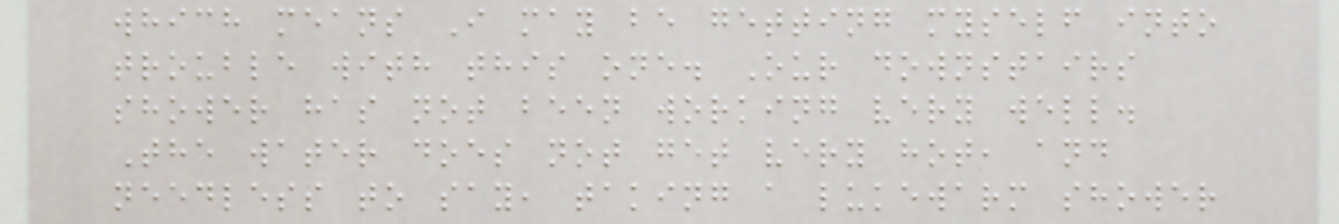which means I may be getting myself into
trouble with this one. Our downstairs
shower has not been working very well.
The water does not get very hot, and
needless to say, taking a lukewarm shower
